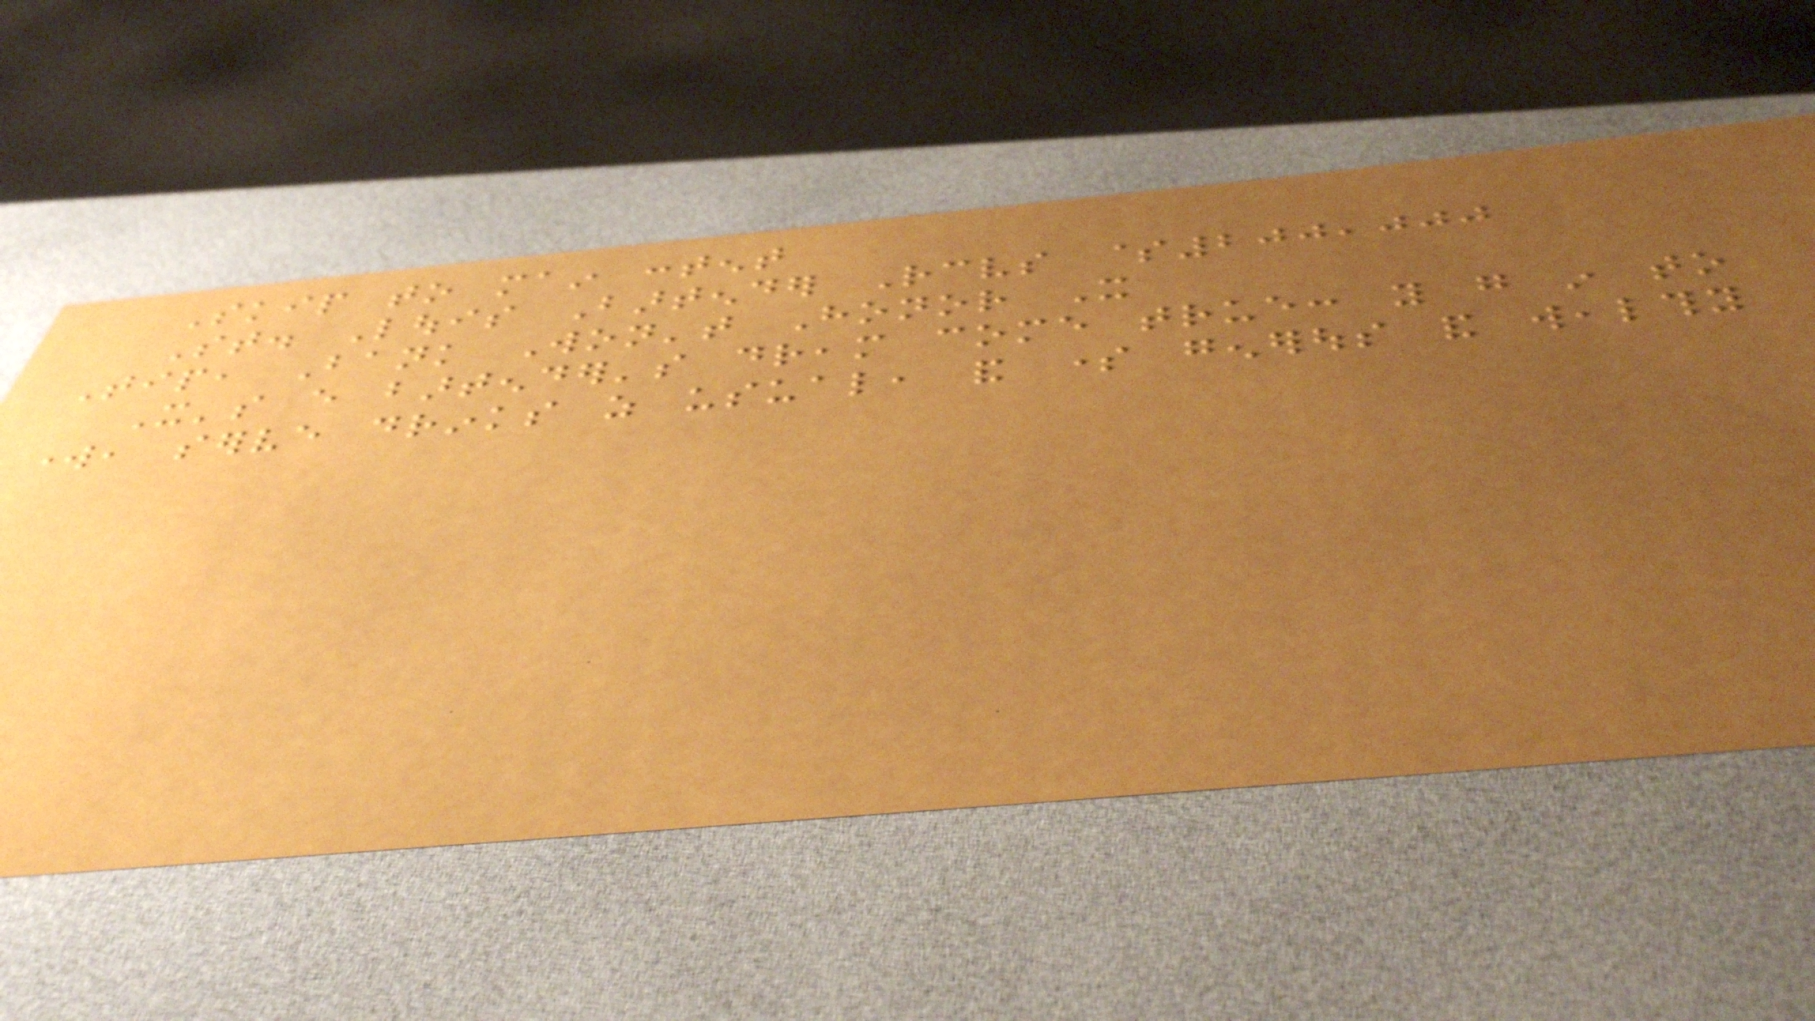Skip to main content
St. Louis Bartender Receives $200,000
Tip, Bank Won't Honor It
It's every bartender's dream come true: you go in to
work, serve drinks as usual, and some generous and wealthy
